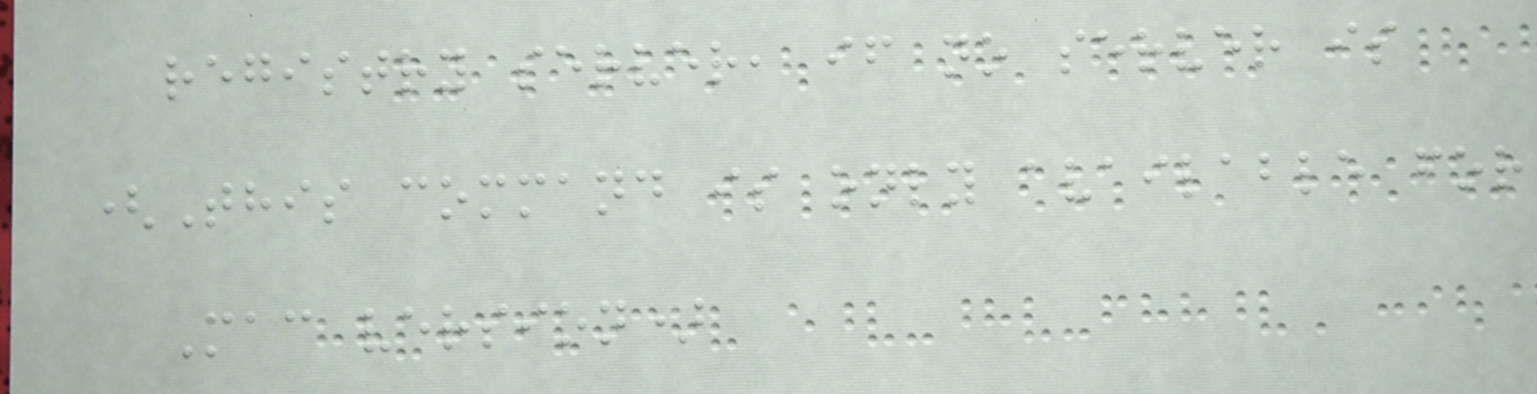registry server, if no server is
(This command is only available for
Mac version)
